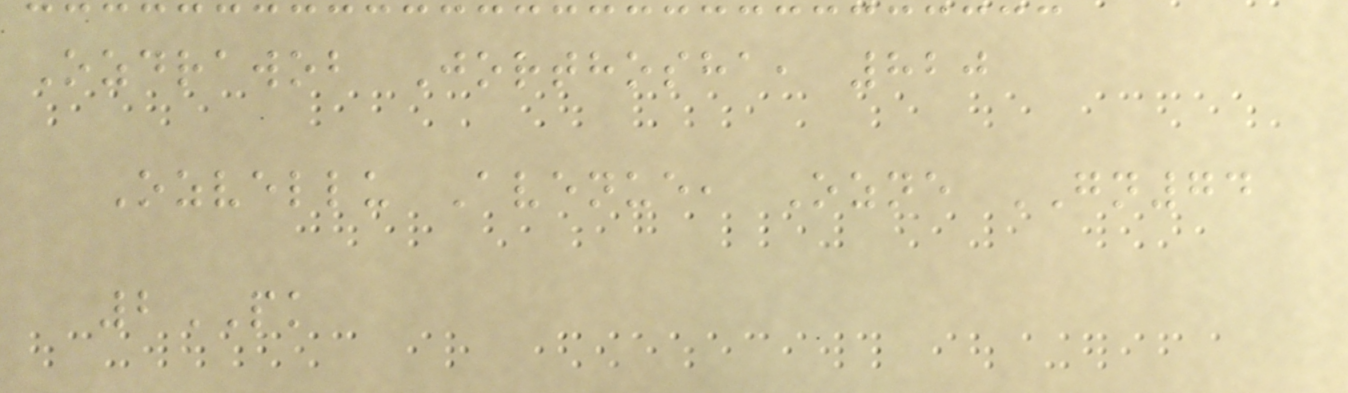Ozdrawob Jorthosha, 820
Ozvellu Avenue, Ozne GN74
2PK
